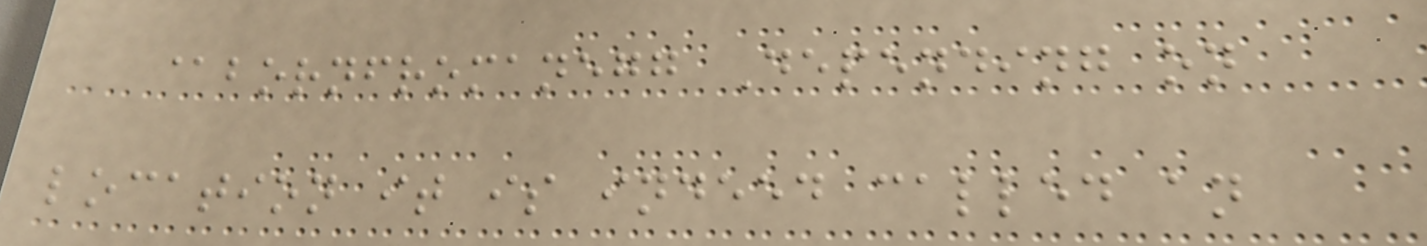@bornfromanegg Depending on
location it is indeed called an
